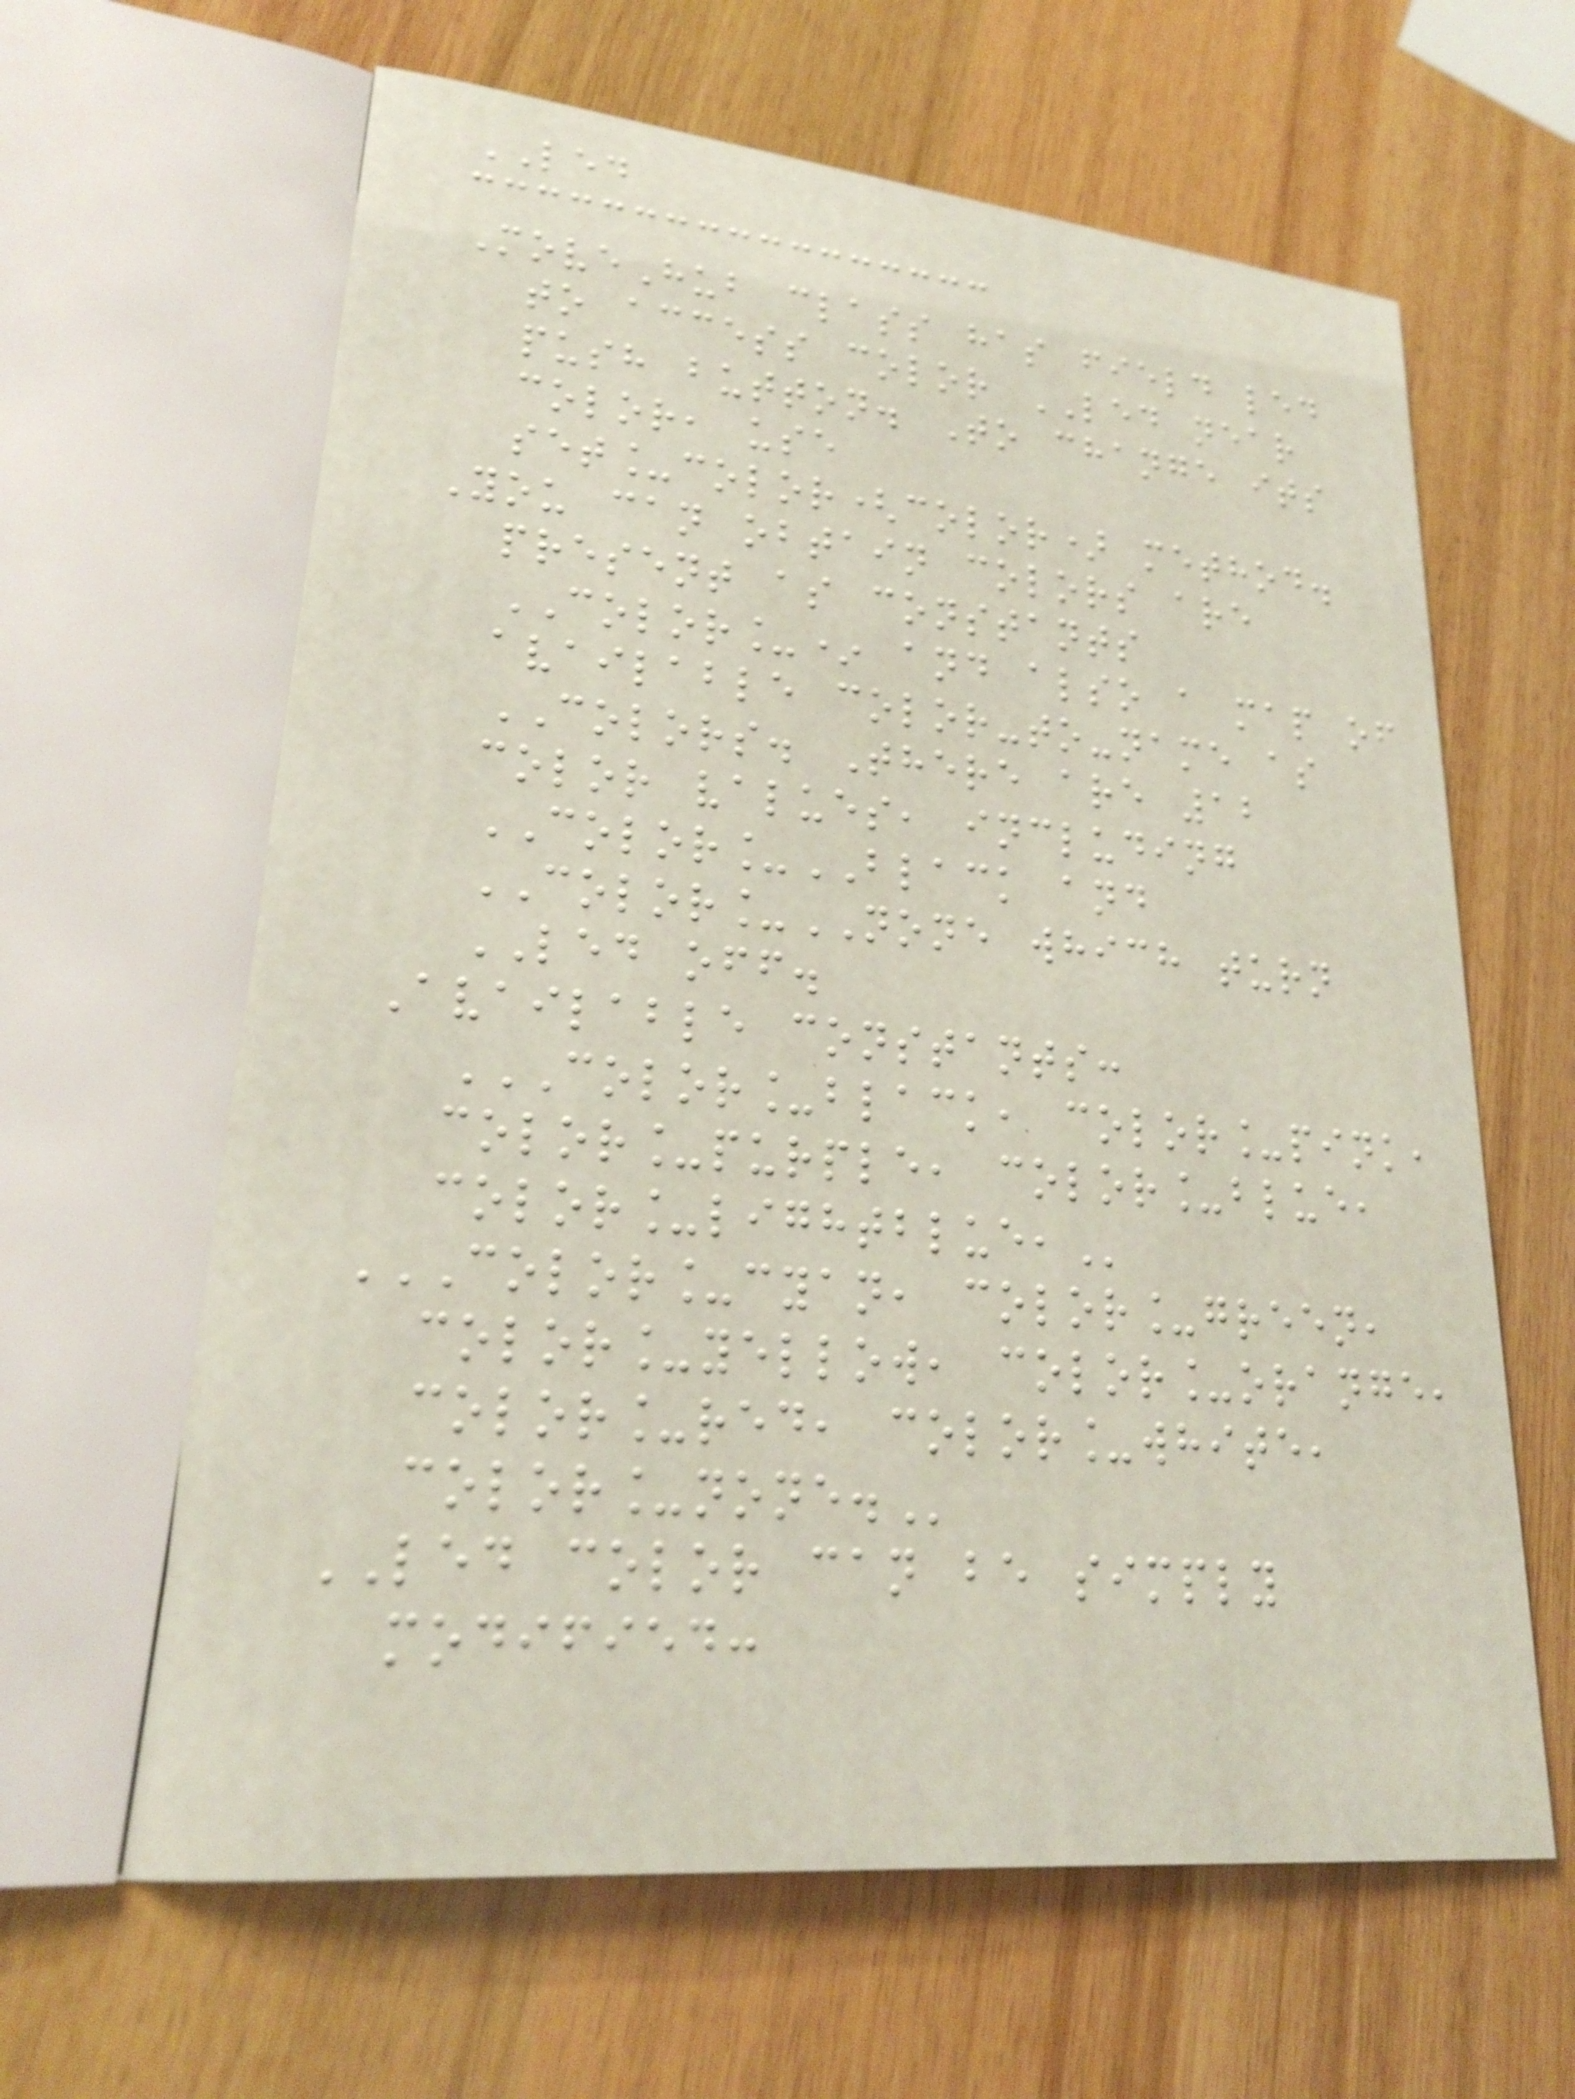LED
MoveHub class has field led
to access color LED near
push button. To change its
color, use
set_color(color) method.
You can obtain colors are
present as constants
COLOR_* and also a map of
available color-to-name as
COLORS. There are 12
color values, including
COLOR_BLACK and
COLOR_NONE which turn
LED off.
Available constants:
COLOR_BLACK, COLOR_PINK,
COLOR_PURPLE, COLOR_BLUE,
COLOR_LIGHTBLUE,
COLOR_CYAN, COLOR_GREEN,
COLOR_YELLOW, COLOR_ORANGE,
COLOR_RED, COLOR_WHITE,
COLOR_NONE.
LED color can be simply
modified:
